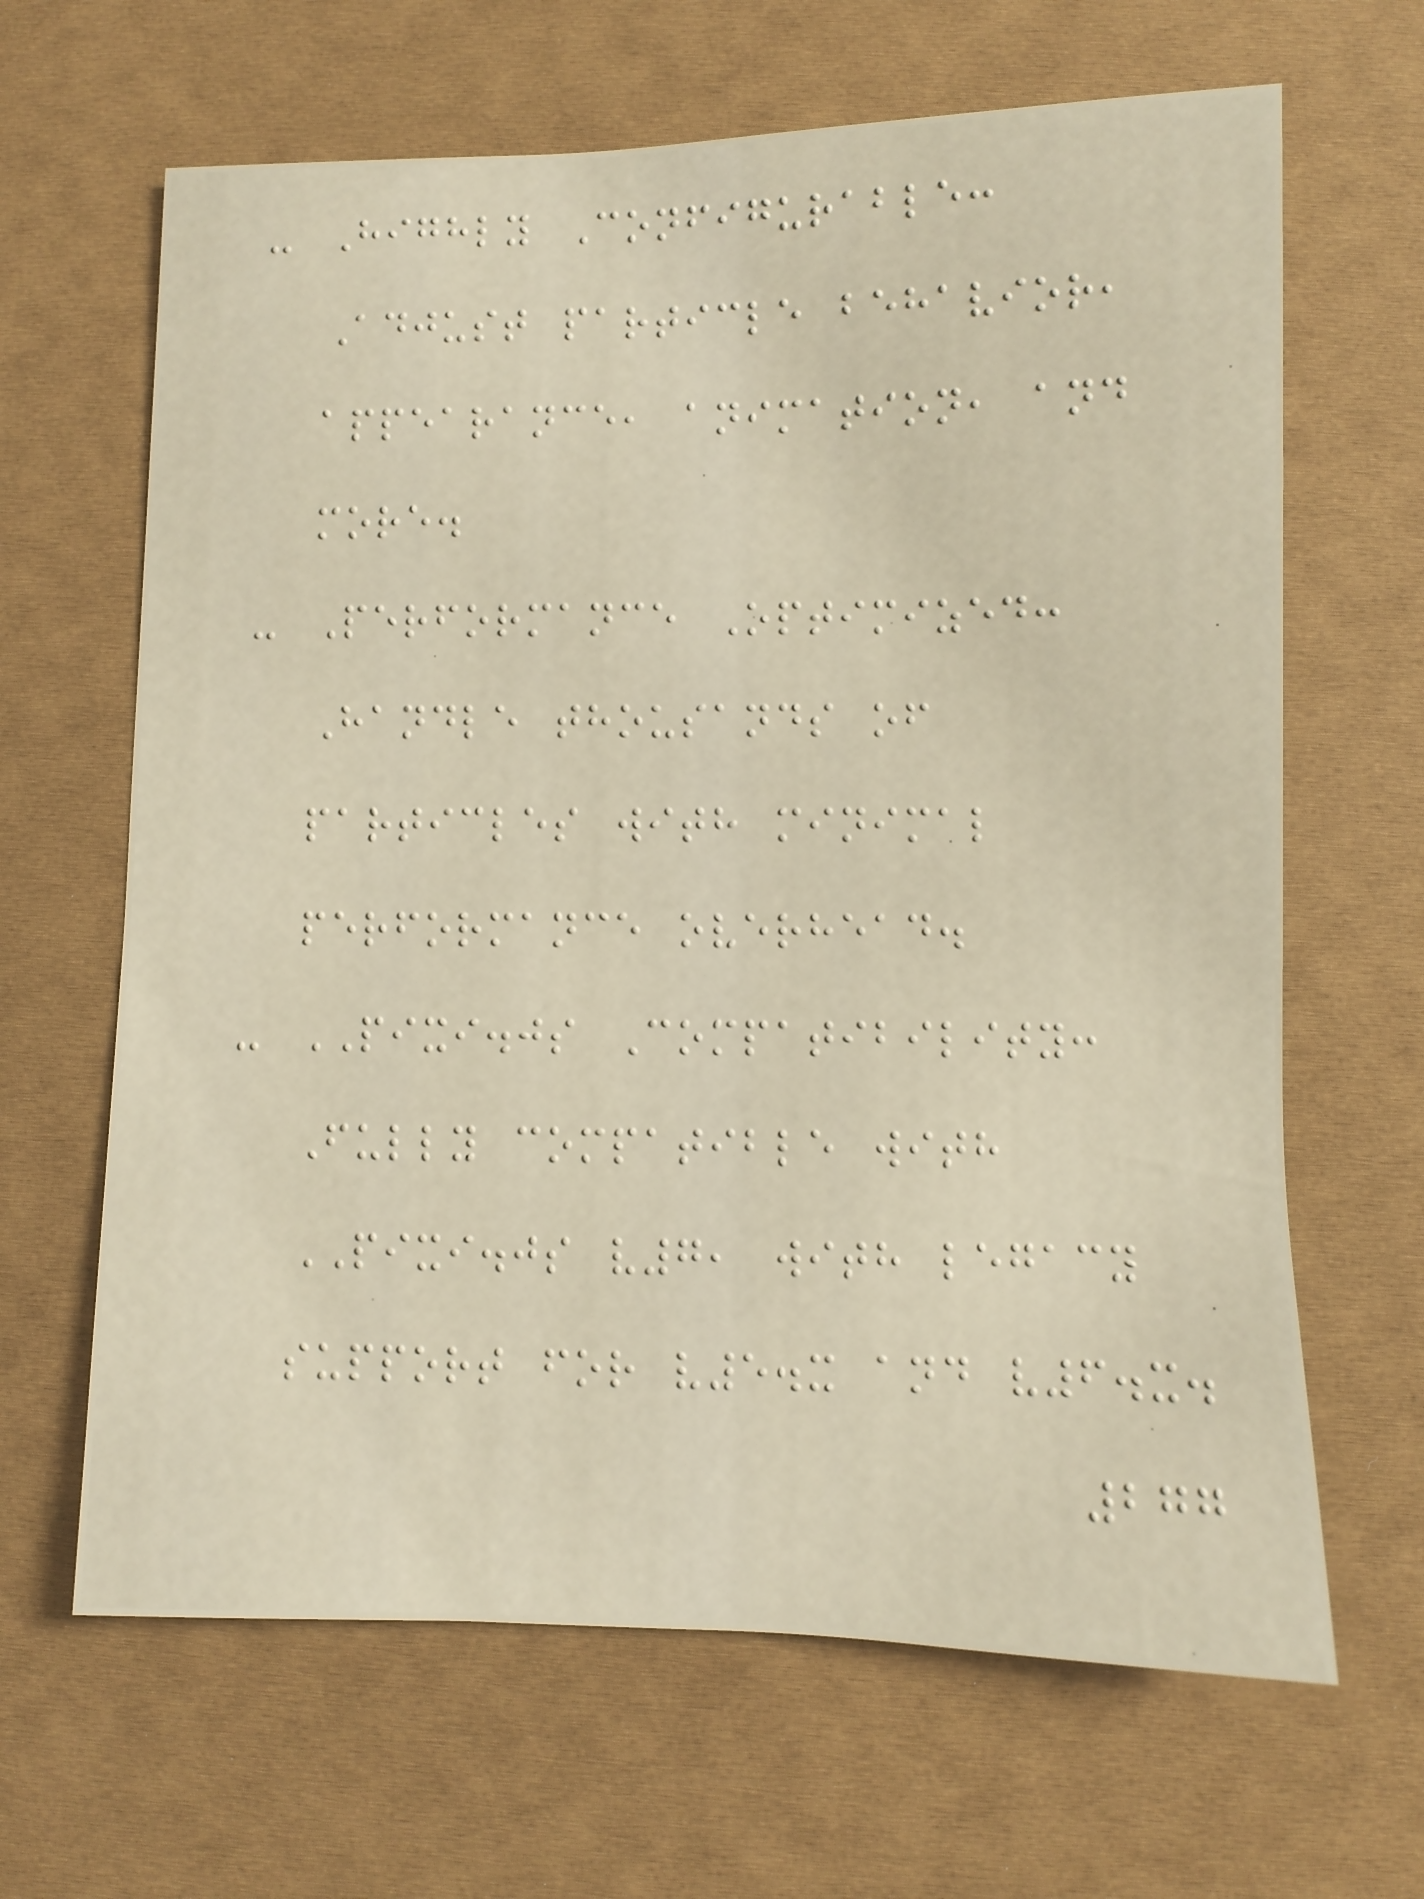- Highly Configurable:
Adjust particle behavior,
appearance, animation, and
more.
- Performance Optimized:
Handle thousands of
particles with minimal
performance overhead.
- PIXI.js Compatibility:
Fully compatible with
PIXI.js v7, with legacy
support for v5.x and v6.x.
277
